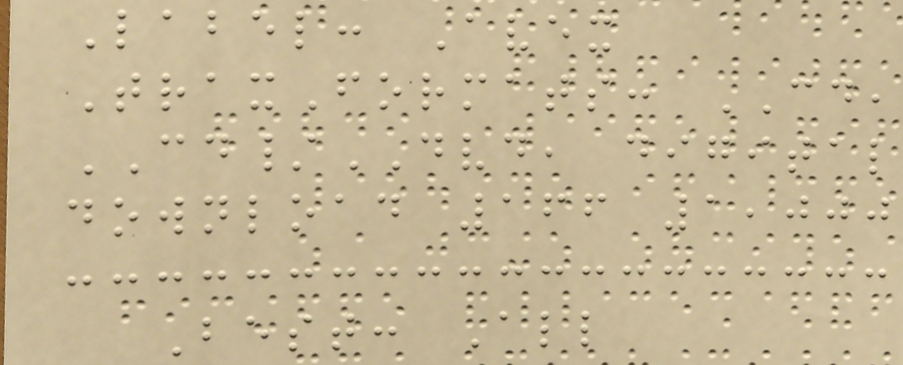Label: Avex
TraxFormats: CD,
CD/DVD, digital
download 166 1,000
Best: All
